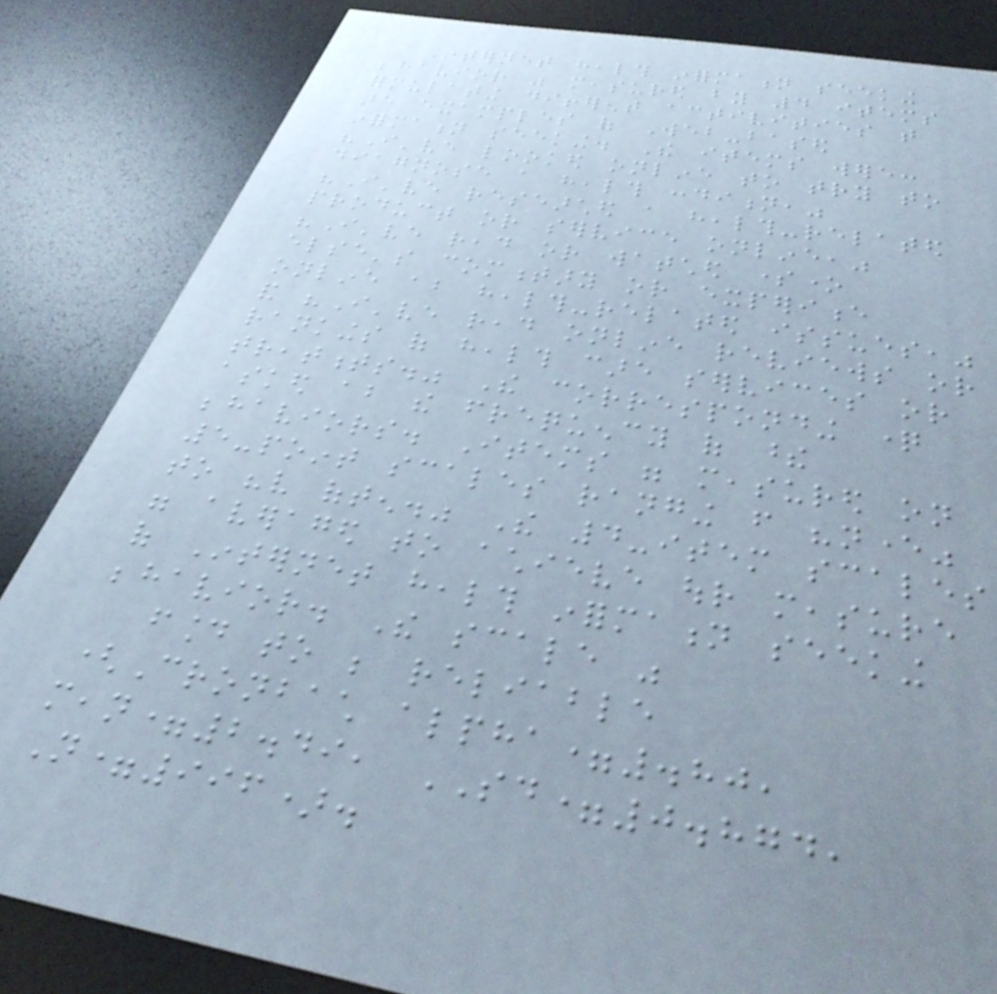Internet health information seeking
behavior was measured by 4 items
formulating different activities that
are examples of Web-based
information seeking. The items were:
"I've looked online to try to
diagnose a health condition,"
"I've researched a health-related
product or service online,"
"I've read or watched someone
else's commentary or experience
online about health-related issues,"
and "I've read online reviews or
rankings of health care services or
treatments." The corresponding question
asked about the frequency of these
behaviors. Items were measured on
5-point scales ranging from "never"
to "very often." The 4-item scales
were averaged to achieve our measure
of Internet health information seeking
behavior. The scale was
found to be reliable
(Cronbach alpha=.80,
mean=2.49, SD=0.874,
N=996).
